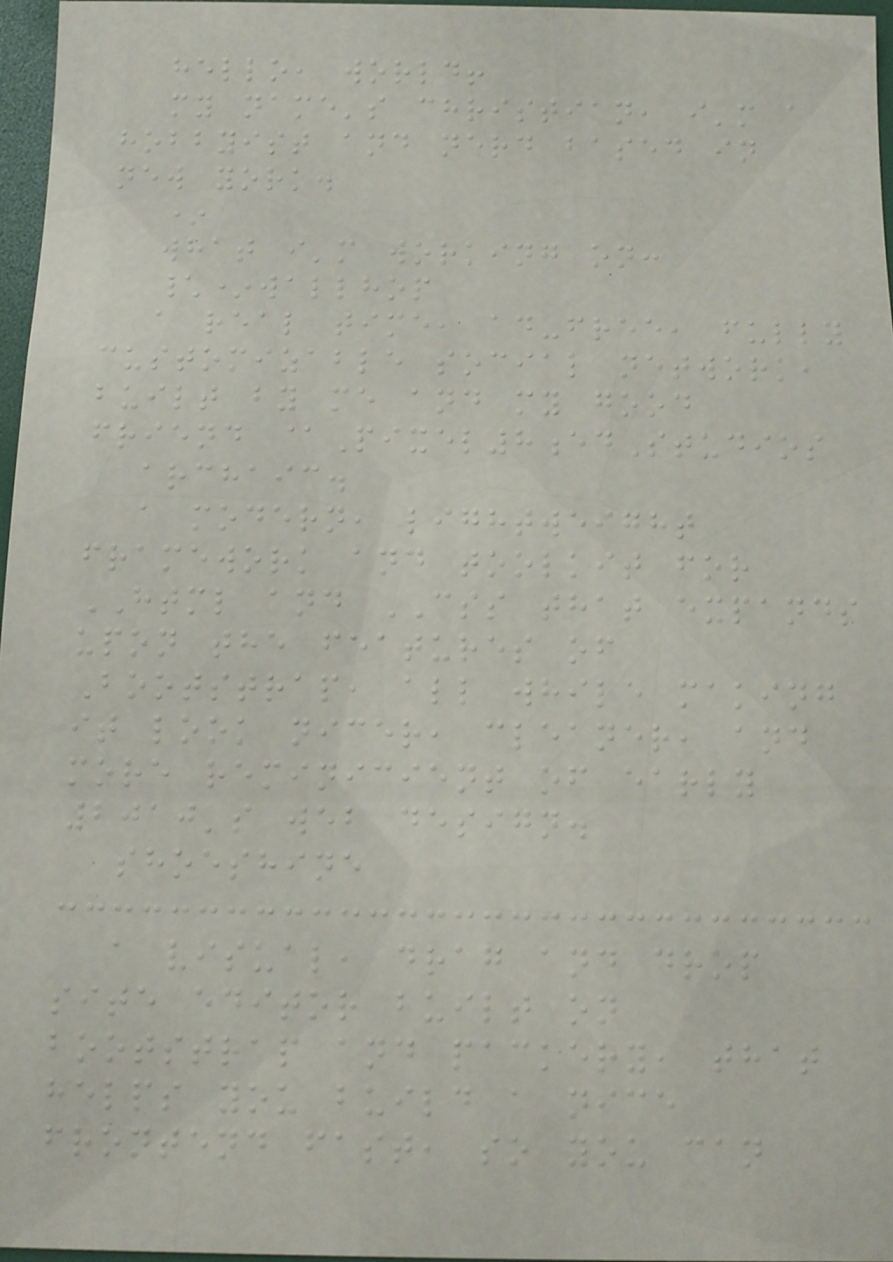hello, world!
my name's christian, i'm a
hobbyist and nerd based in
new york.
*
what i'm working on:
\*wallhop
a real time, ad-free, fully
customizable social network,
built by me and my good
friend @Pixel8edStudios
archaic.
a modern, lightweight
framework and toolkit for
HTML and CSS that expands
upon the features of
Bootstrap, all while making
it look nicer, cleaner, and
more reminicient of early
2010's web design.
shoeshine
a visual, drag and drop
site editor built on
bootstrap and packery, that
helps you build a nice
frontend fast, so you can
